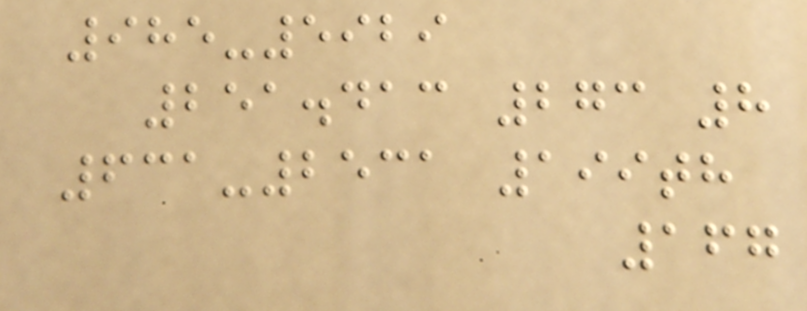985-5929
251.413 273 8
631-2531 199th
167
